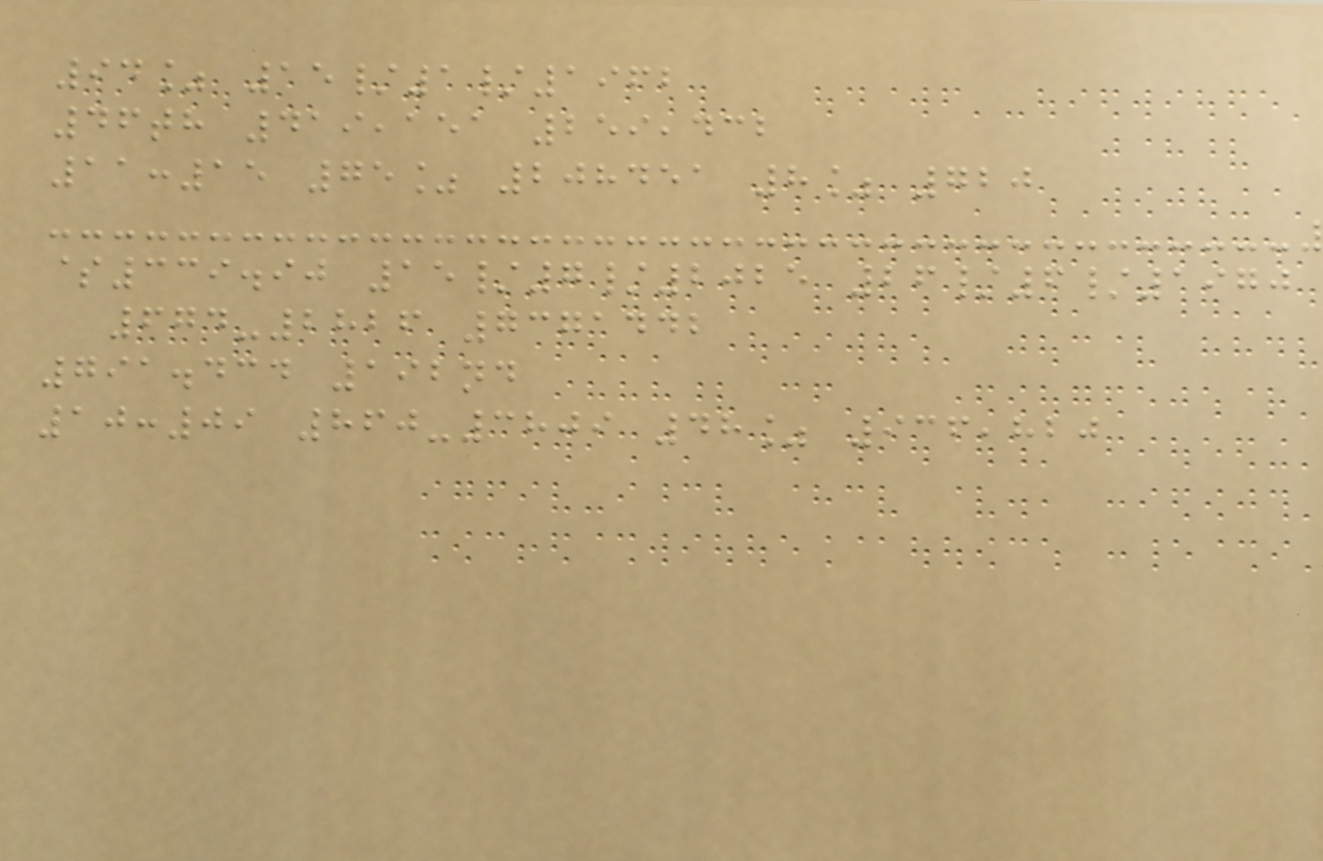94% 15/1/1962
46th 419,151 259,432
11:15 75% 208451 8% 720
$339.90 15/7/2025 26/6/1970
674-2826 7371442
791.434 192nd
10:09 860-3809 48% 936,820
